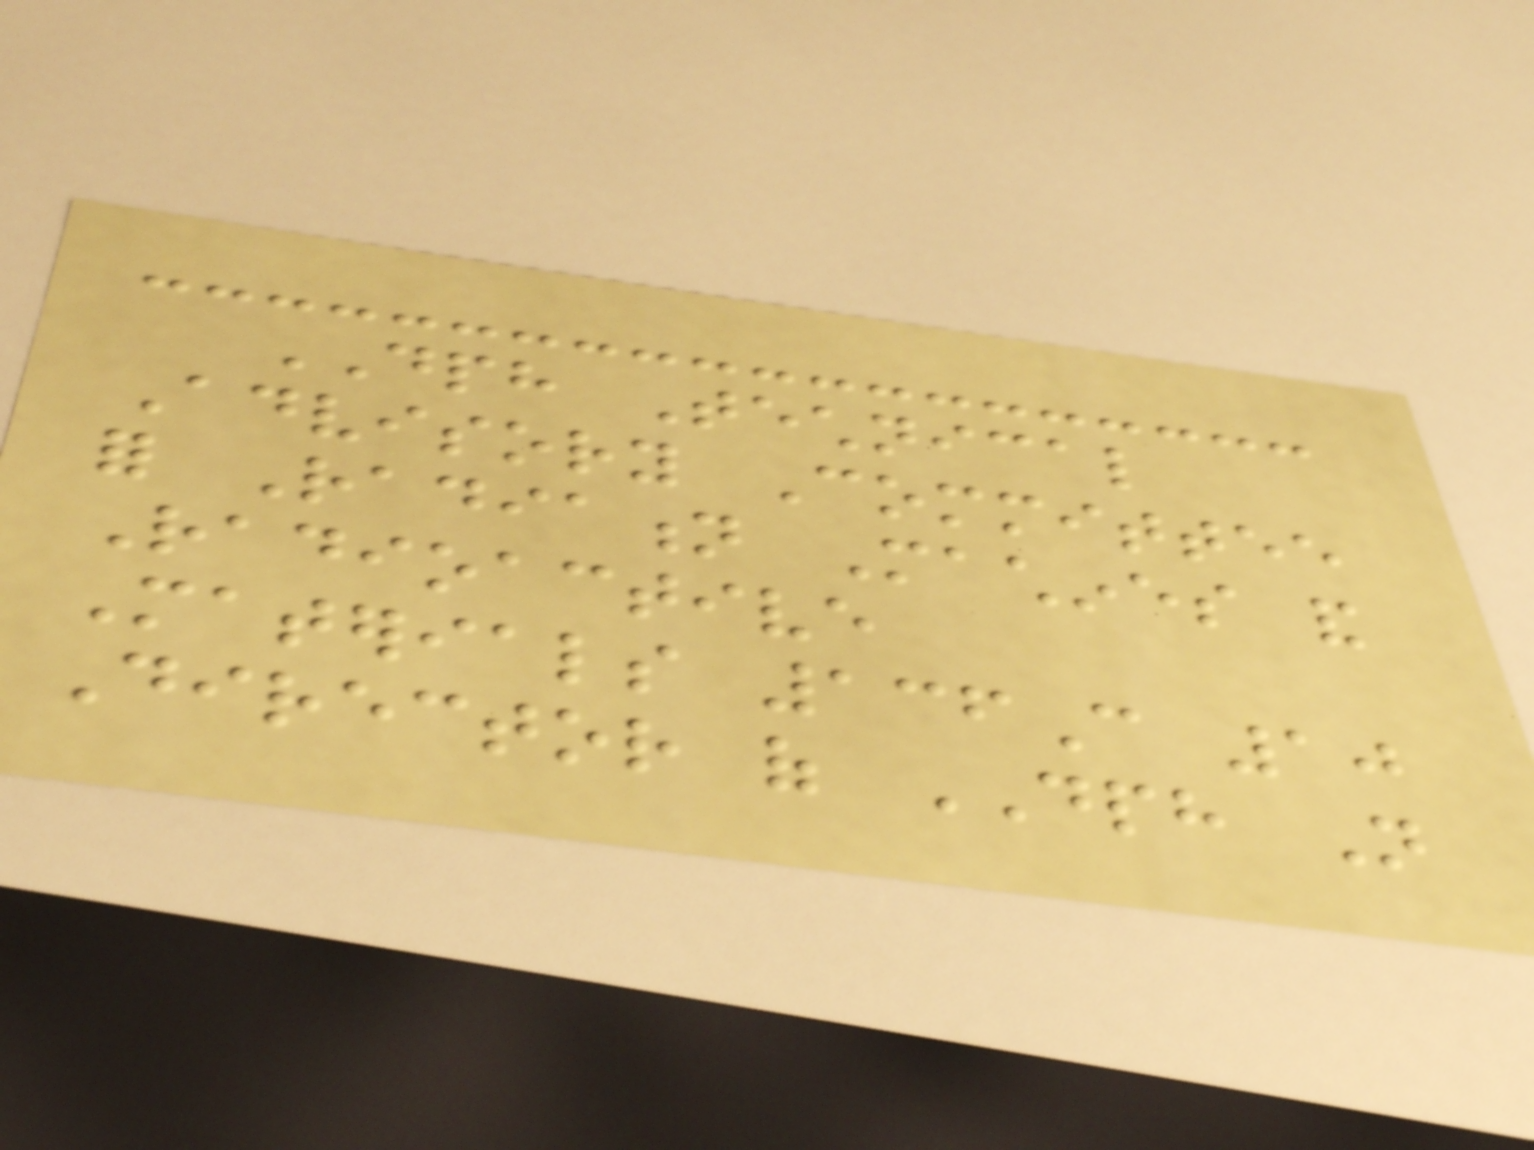DPH Technical
Advisory Committee
for Radiation Machines and
Radioactive
Materials 136C 10
Director of DPH Not
